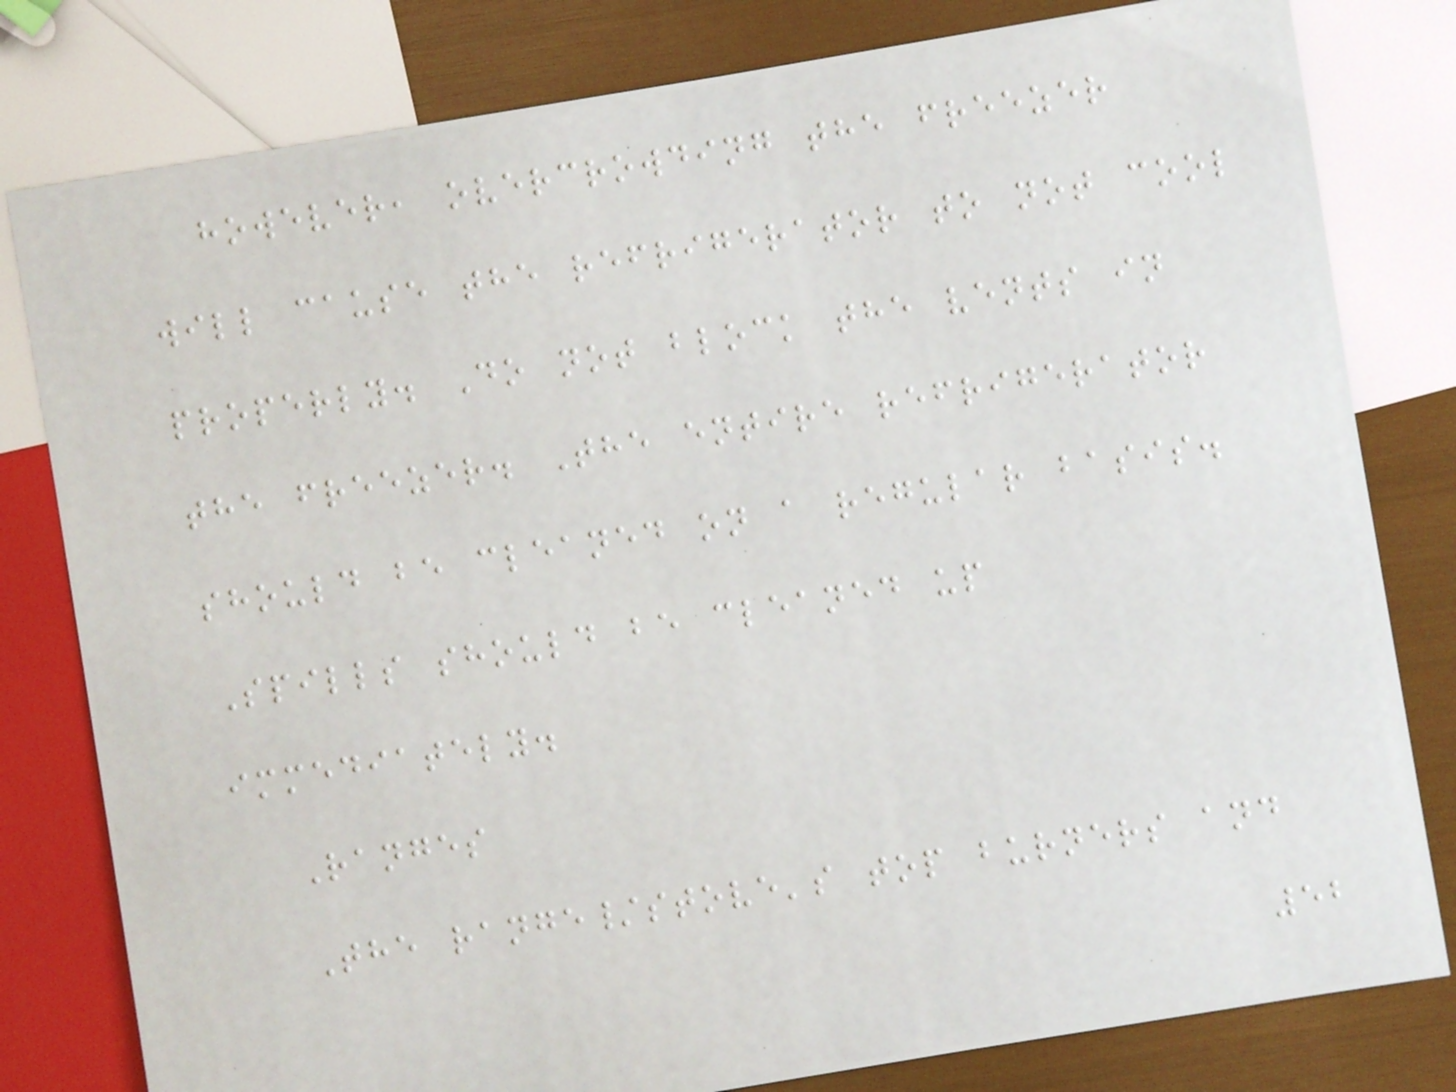however, overcrowding the freezer
will cause the refrigerator to not cool
properly. Do not block the vents in
the freezer. The entire refrigerator
should be cleaned on a regular basis.
Spills should be cleaned up
immediately.
Ranges
The range/stove's top burners and
52
